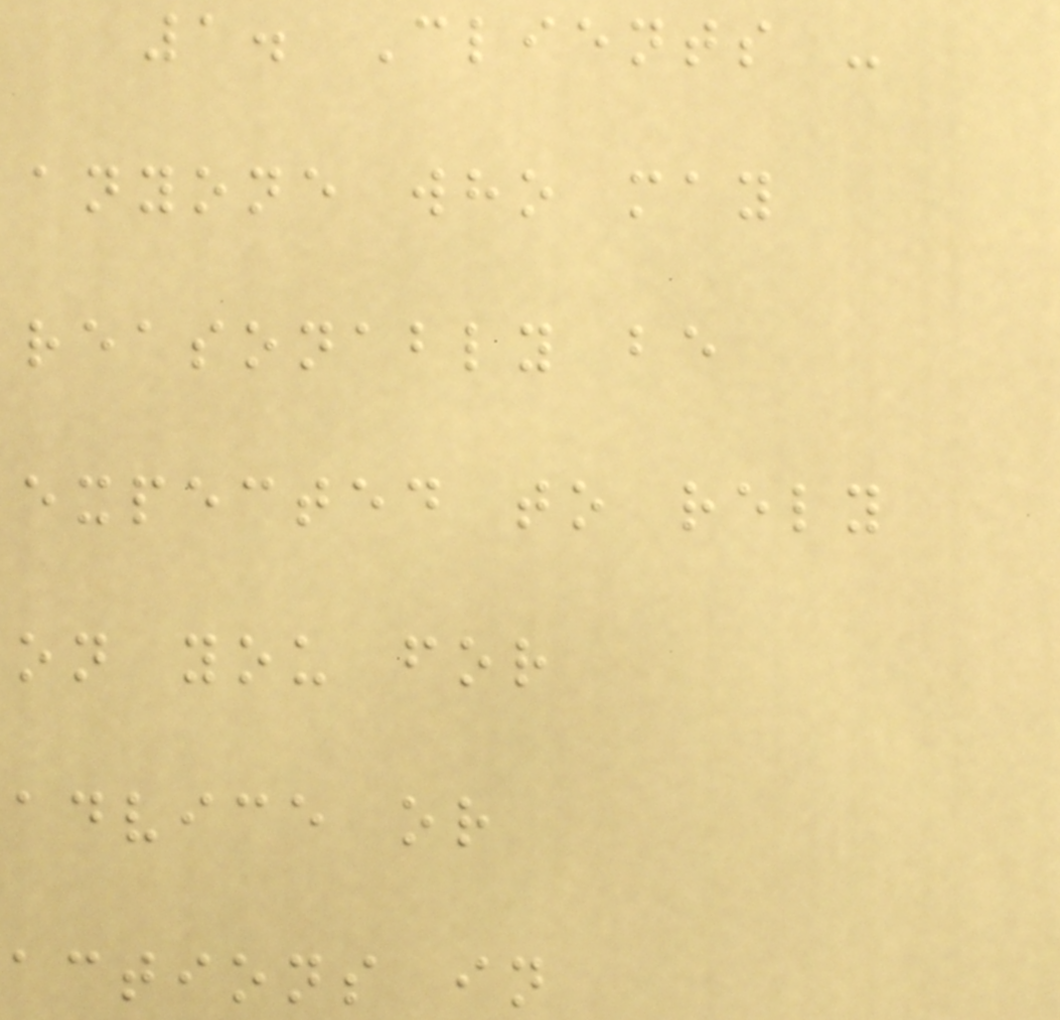1. Clients -
anyone who may
reasonably be
expected to rely
on you for
advice or
actions in
